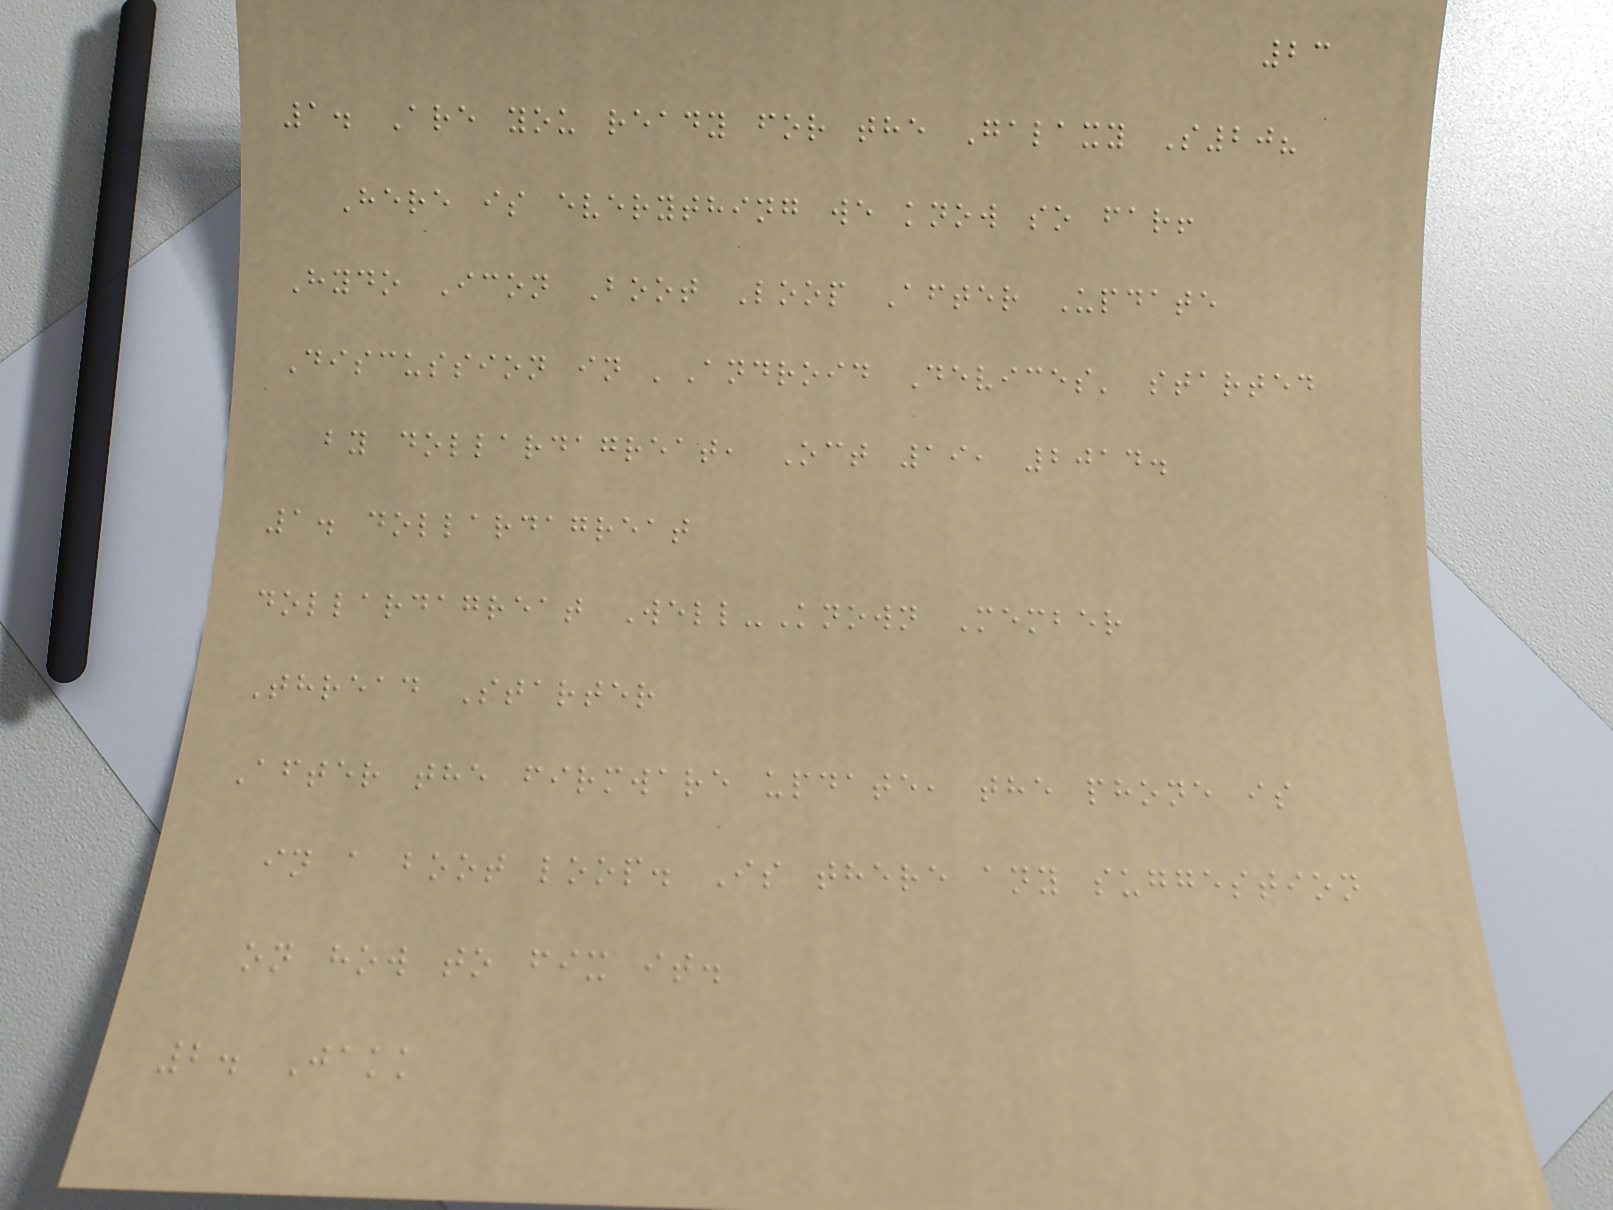23
1. Are you ready for the Galaxy S20?
Here is everything we know so far!
Hydo Icon Boot Loop After Update
Discussion in 'Android Devices' started
by dollardagreat, Oct 19, 2014.
1. dollardagreat
dollardagreat Well-Known Member
Thread Starter
After the firmware update, the phone is
in a boot loop. Is there any suggestion
on how to fix it.
2. Jakk
